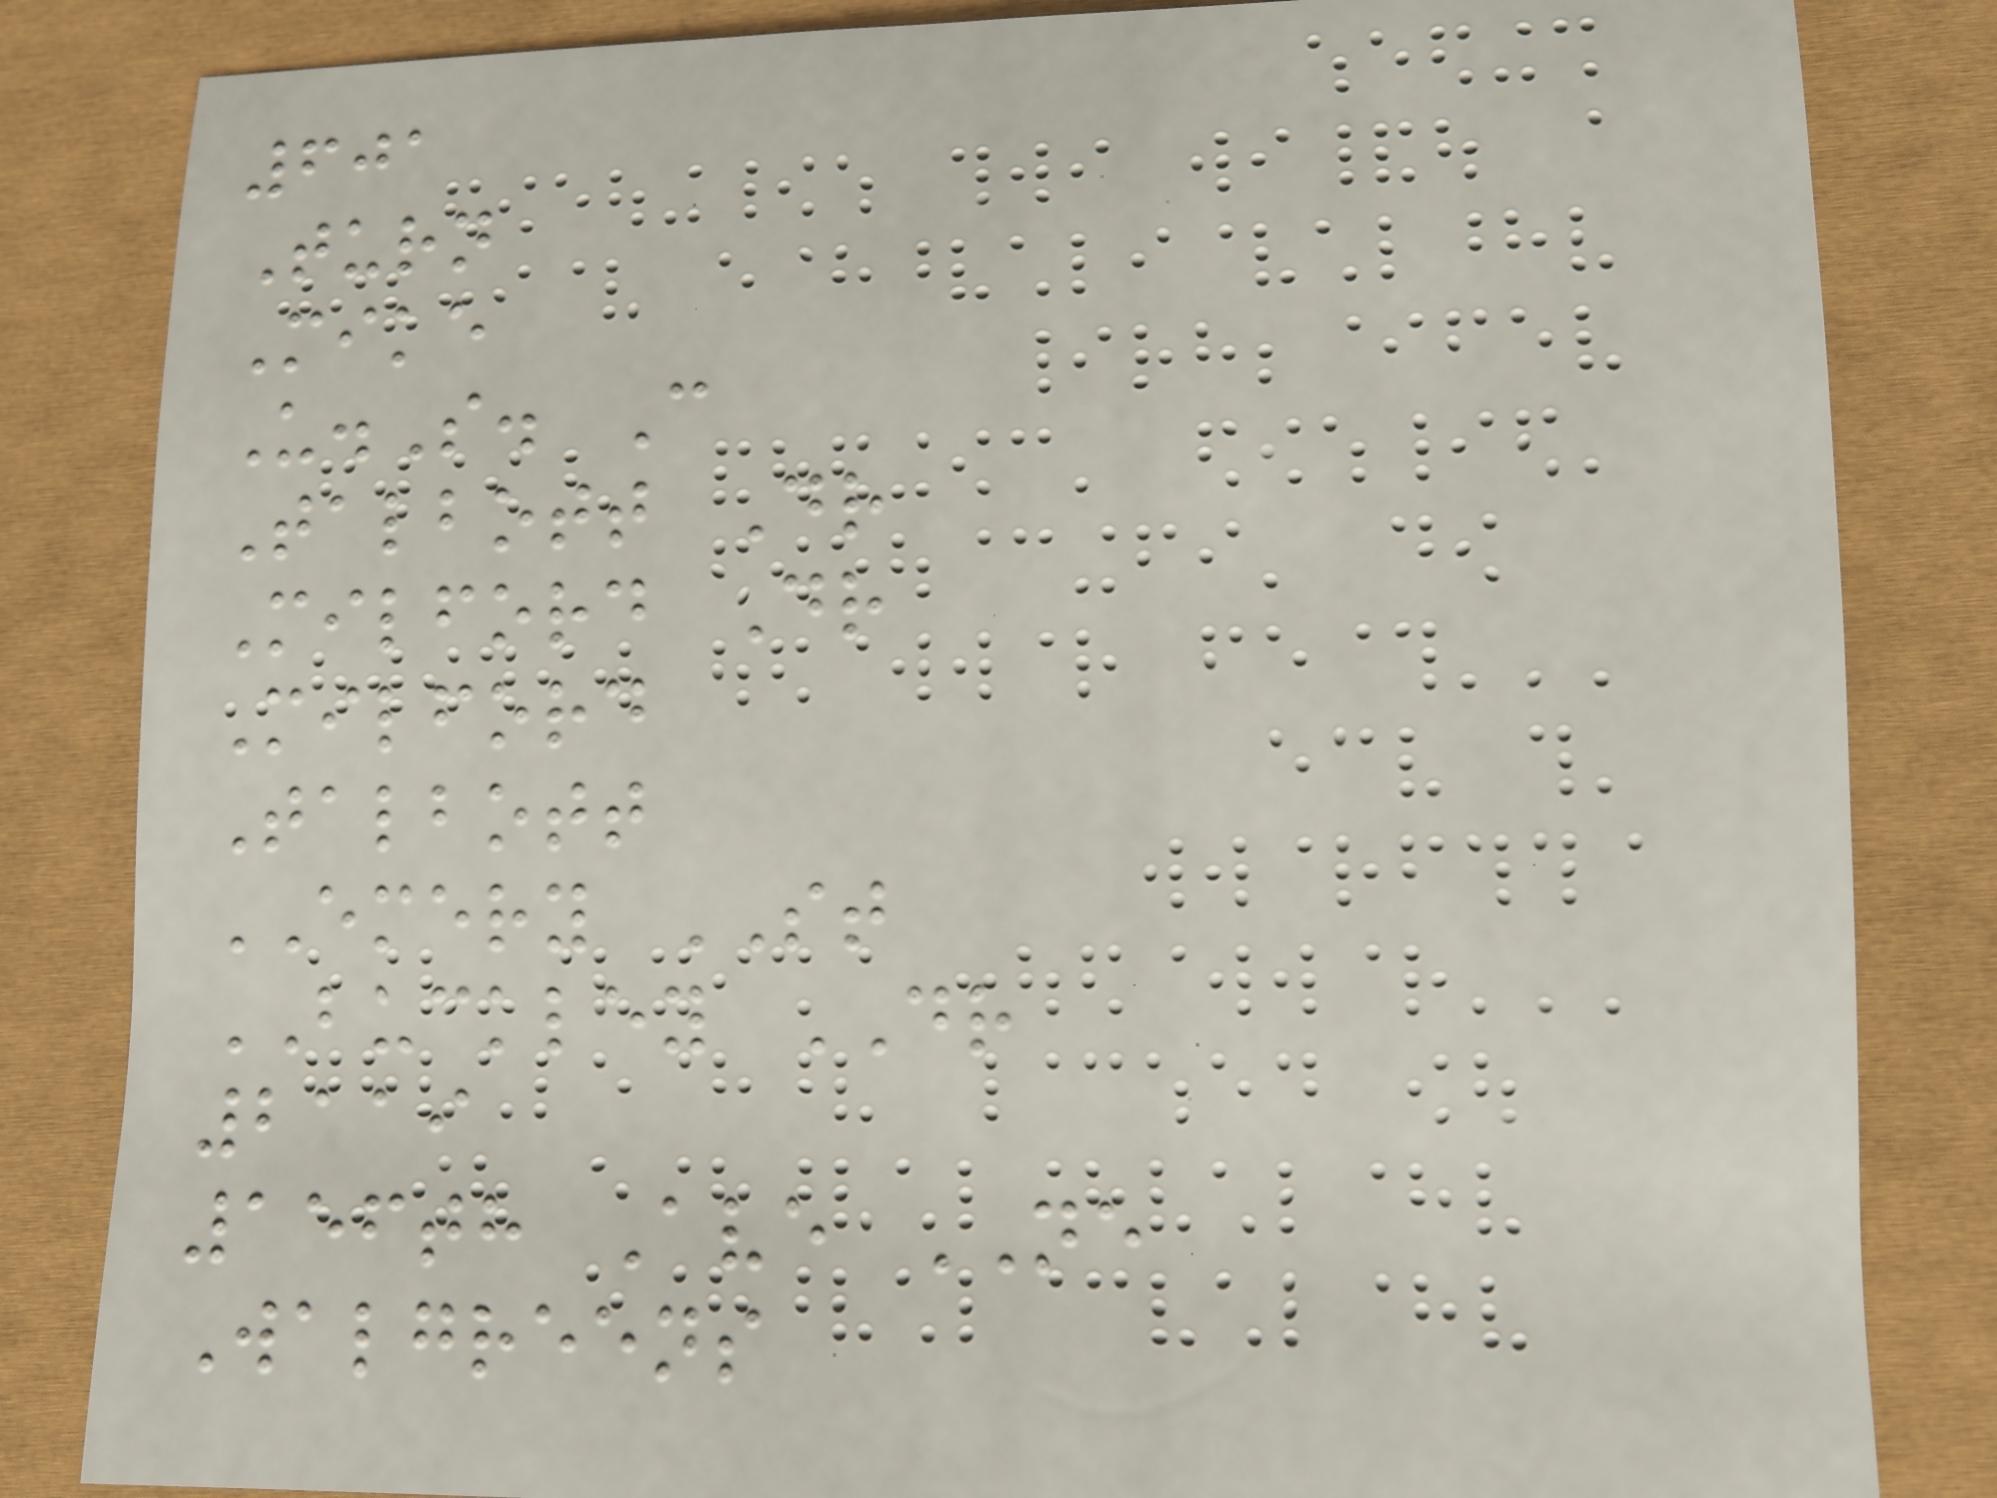601
Turn
Mike
U.S. C
Talbott Dr
Milford Dr
Milford
Talbott
EMERY ST
BUCKLEY DR
2119
156th Ave NE
Walgreens
